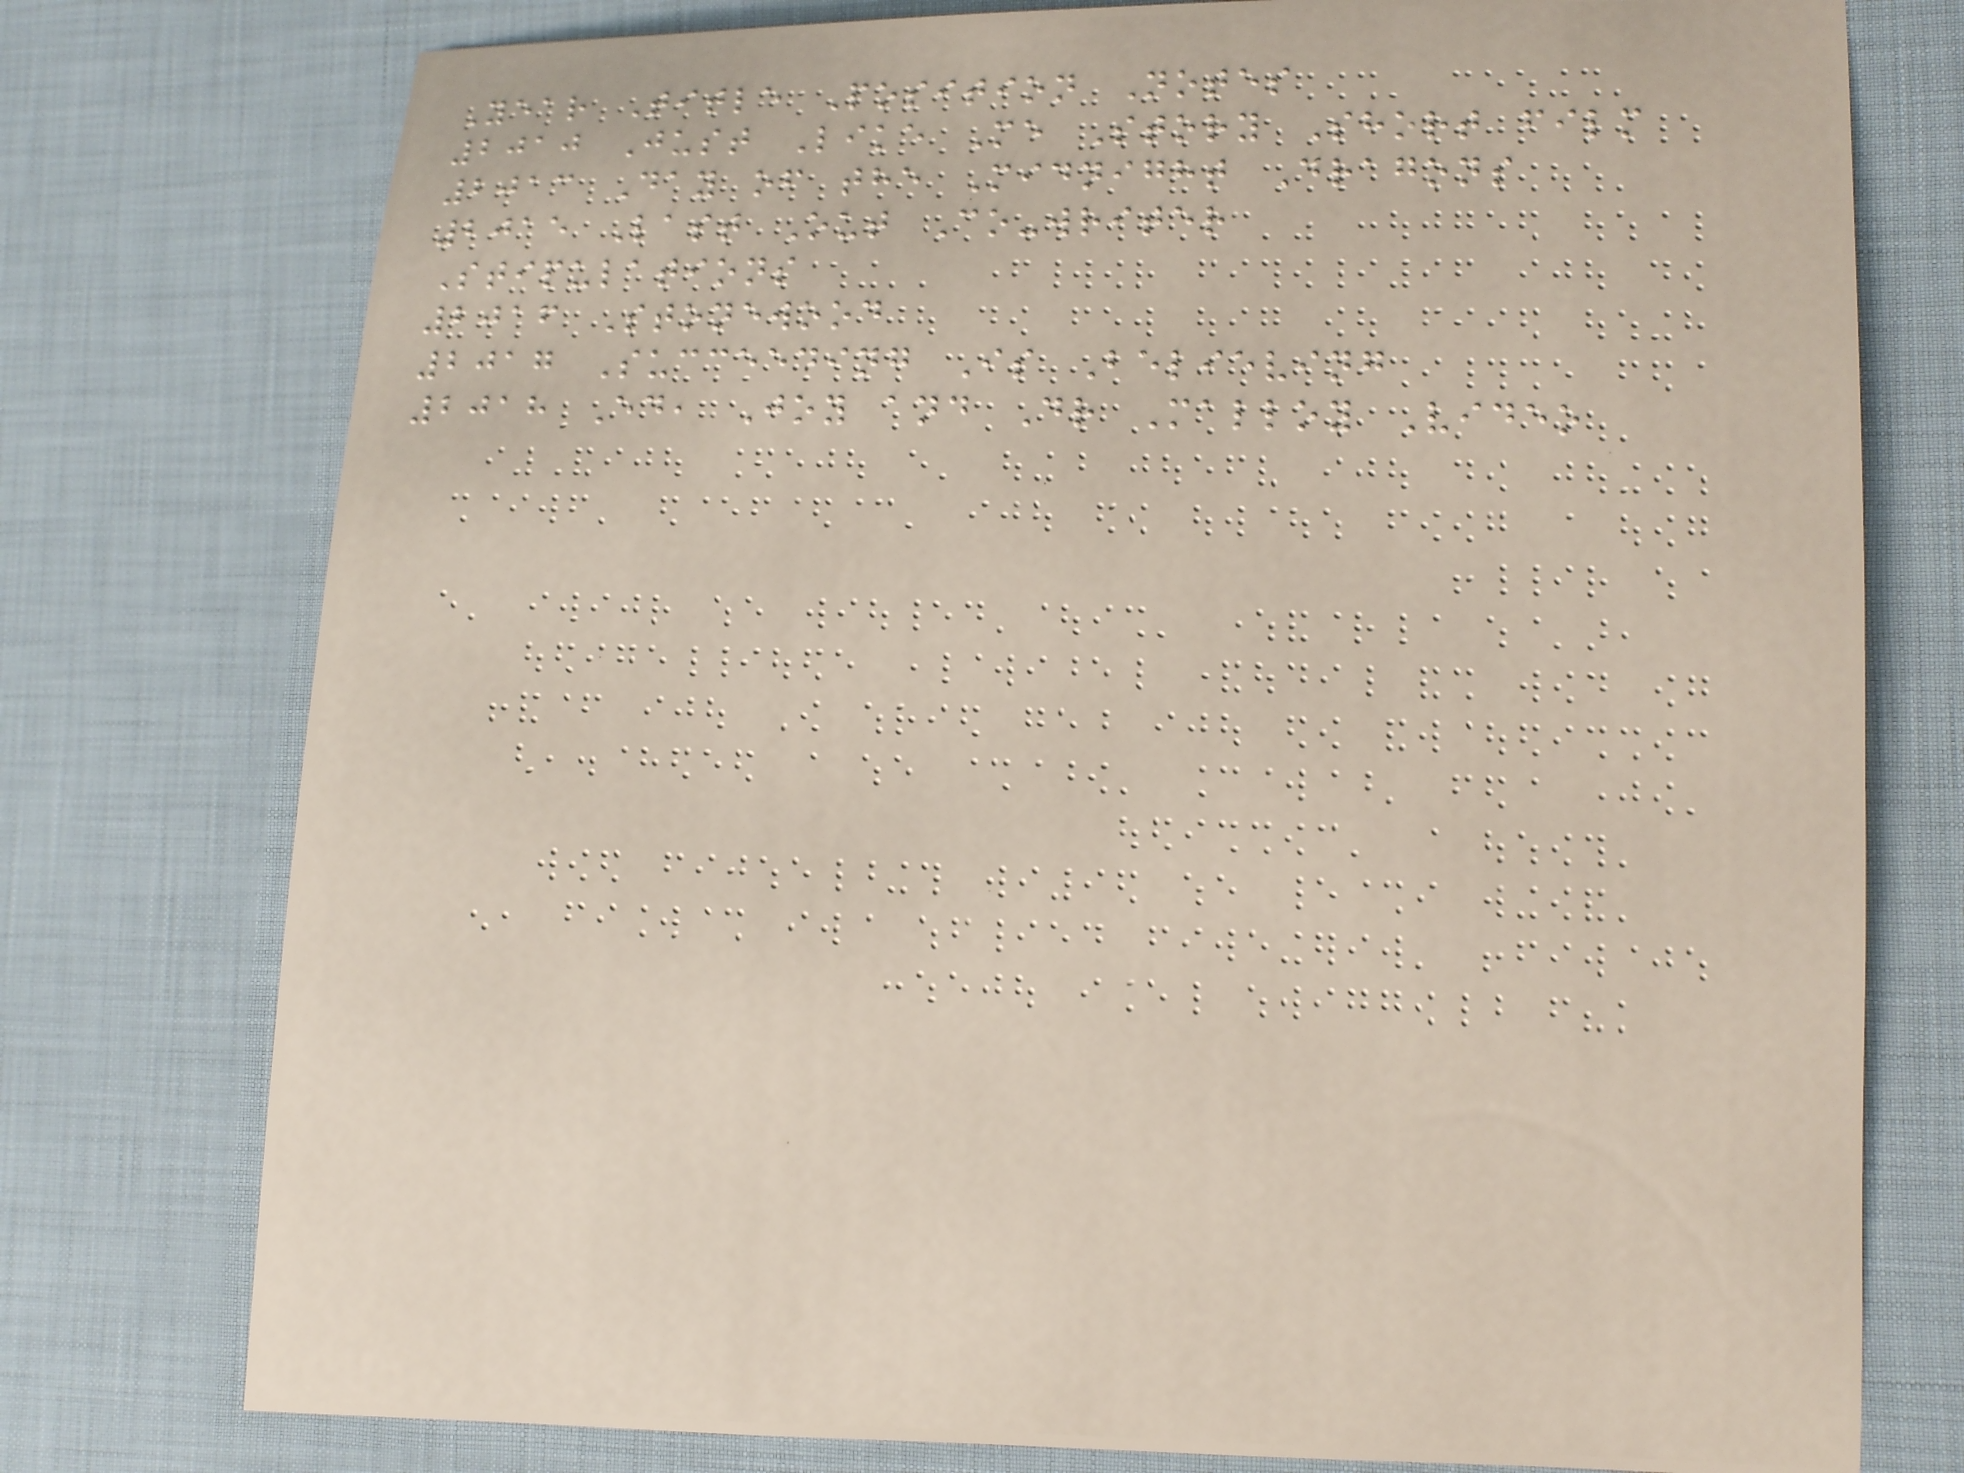Year Title Position Notes
2010 Just Like Me Story Short film
2013 Day of the Midnight Dragons
2015 Last Out Co-writer
Stipulations
2016 Stonewood
2017 Succeeding Is Believing
2018 Ed, Joy and Dr Malloy Video
